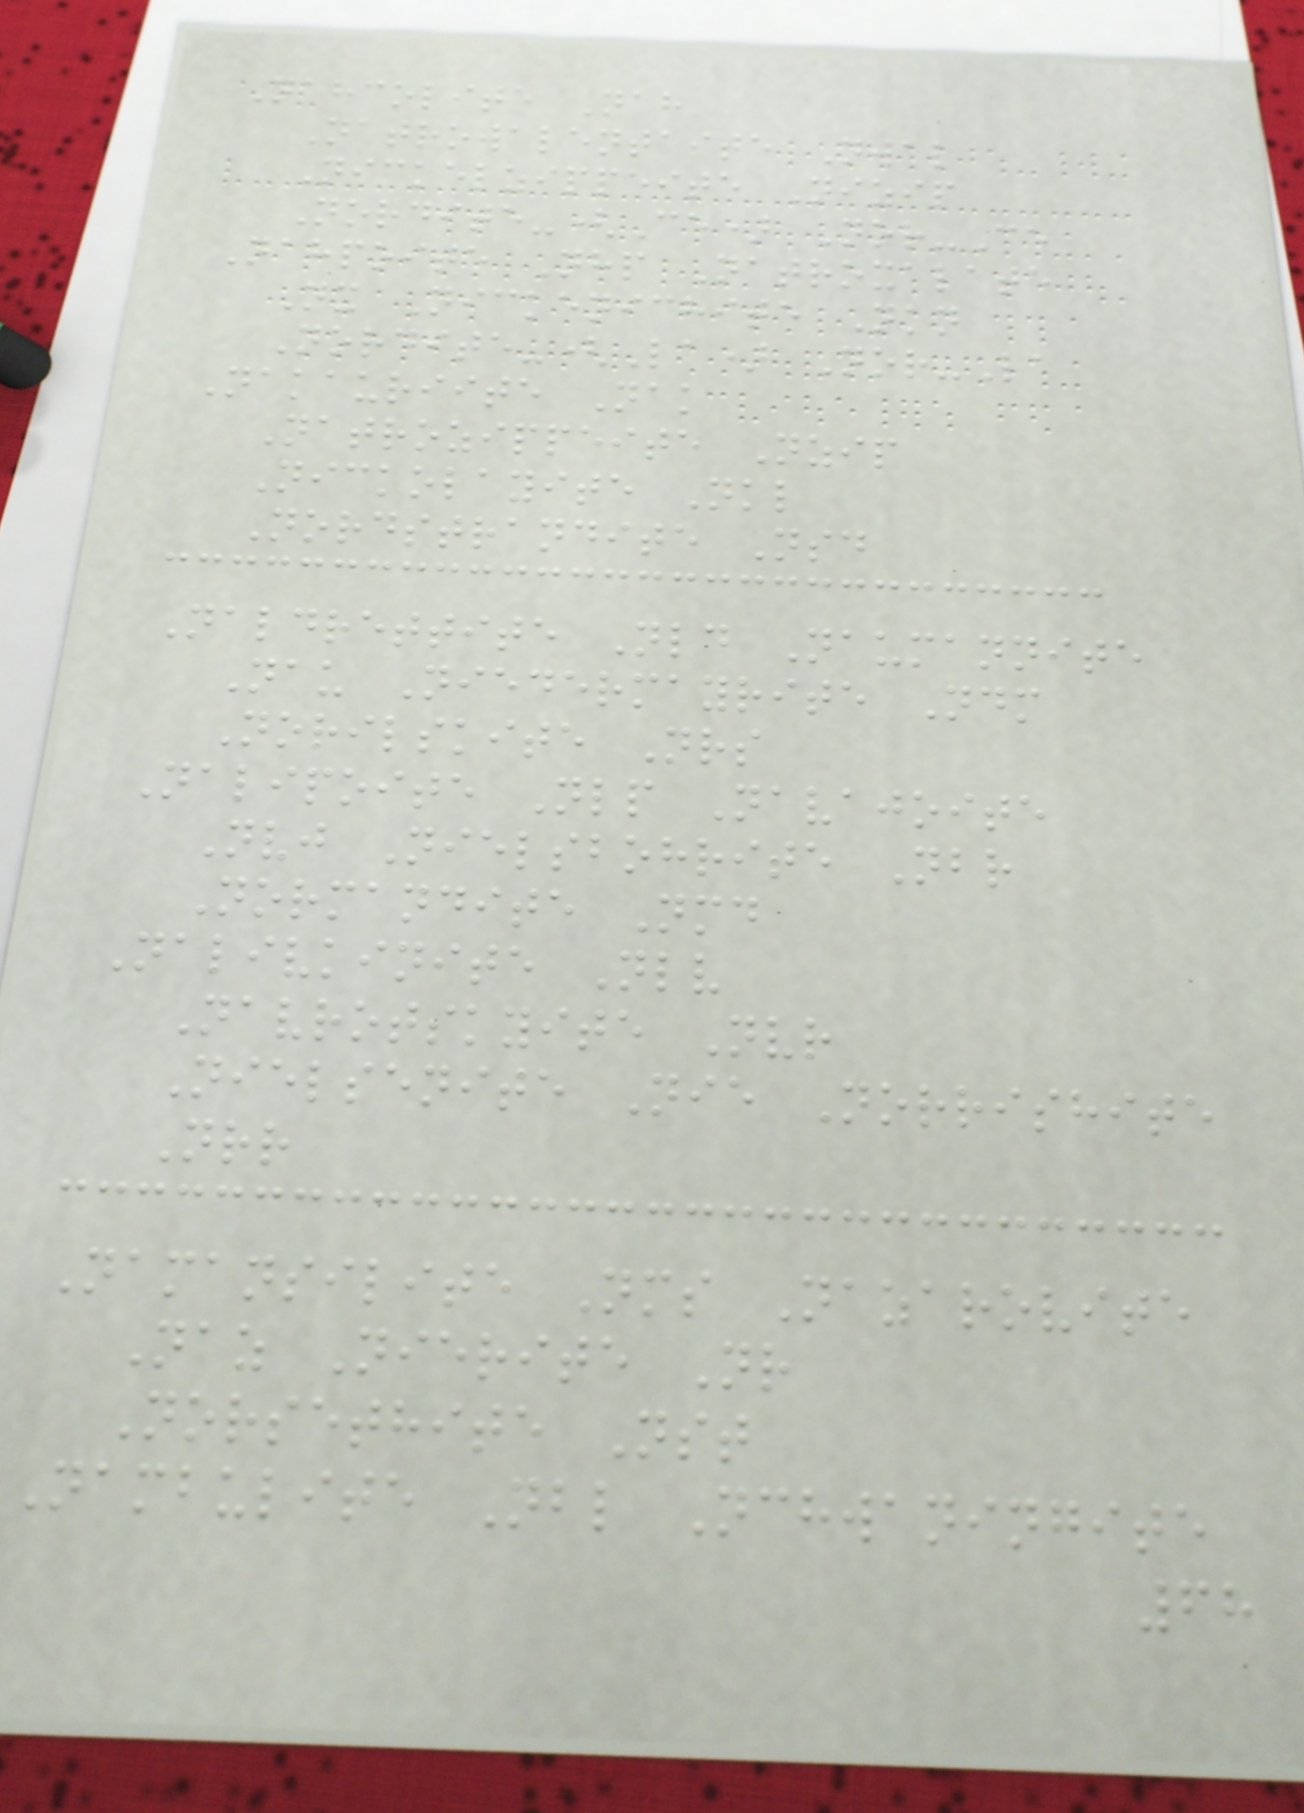Nahcolite Nah
Natrowalentaite Nwal
Nickelzippeite Nizip
Nordite-(Ce) Nor-Ce
Nahpoite Nhp Natroxalate
Nx Nickenichite Nkn
Nordite-(La) Nor-La
Nakauriite Nak
Natrozippeite Nzip
Nickolayite Nkl
Nordstrandite Nsd
Naldrettite Nld Naumannite
Nau Niedermayrite Ndm
Norilskite Nrs
Nalipoite Nlp Navajoite
Nvj Nielsbohrite Nbr
Normandite Nmd
Nalivkinite Nlv
Navrotskyite Nvr
Nielsenite Nie Norrishite
Nrr
Namansilite Nms Nazarovite
Naz Nierite Nr
Norsethite Nst
Nambulite Nbl Nchwaningite
68
